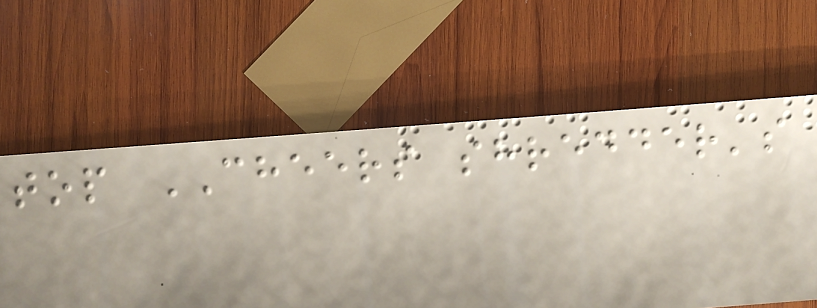top CHEERS shredder's
